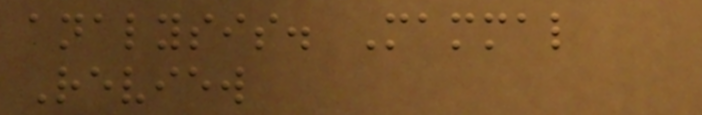analysis. Mammal
Review
